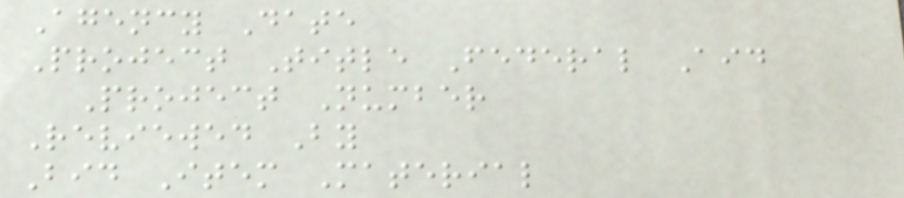Agency Date
Project Title Federal Aid
Project Number
Reviewed By
Bid Item Material
